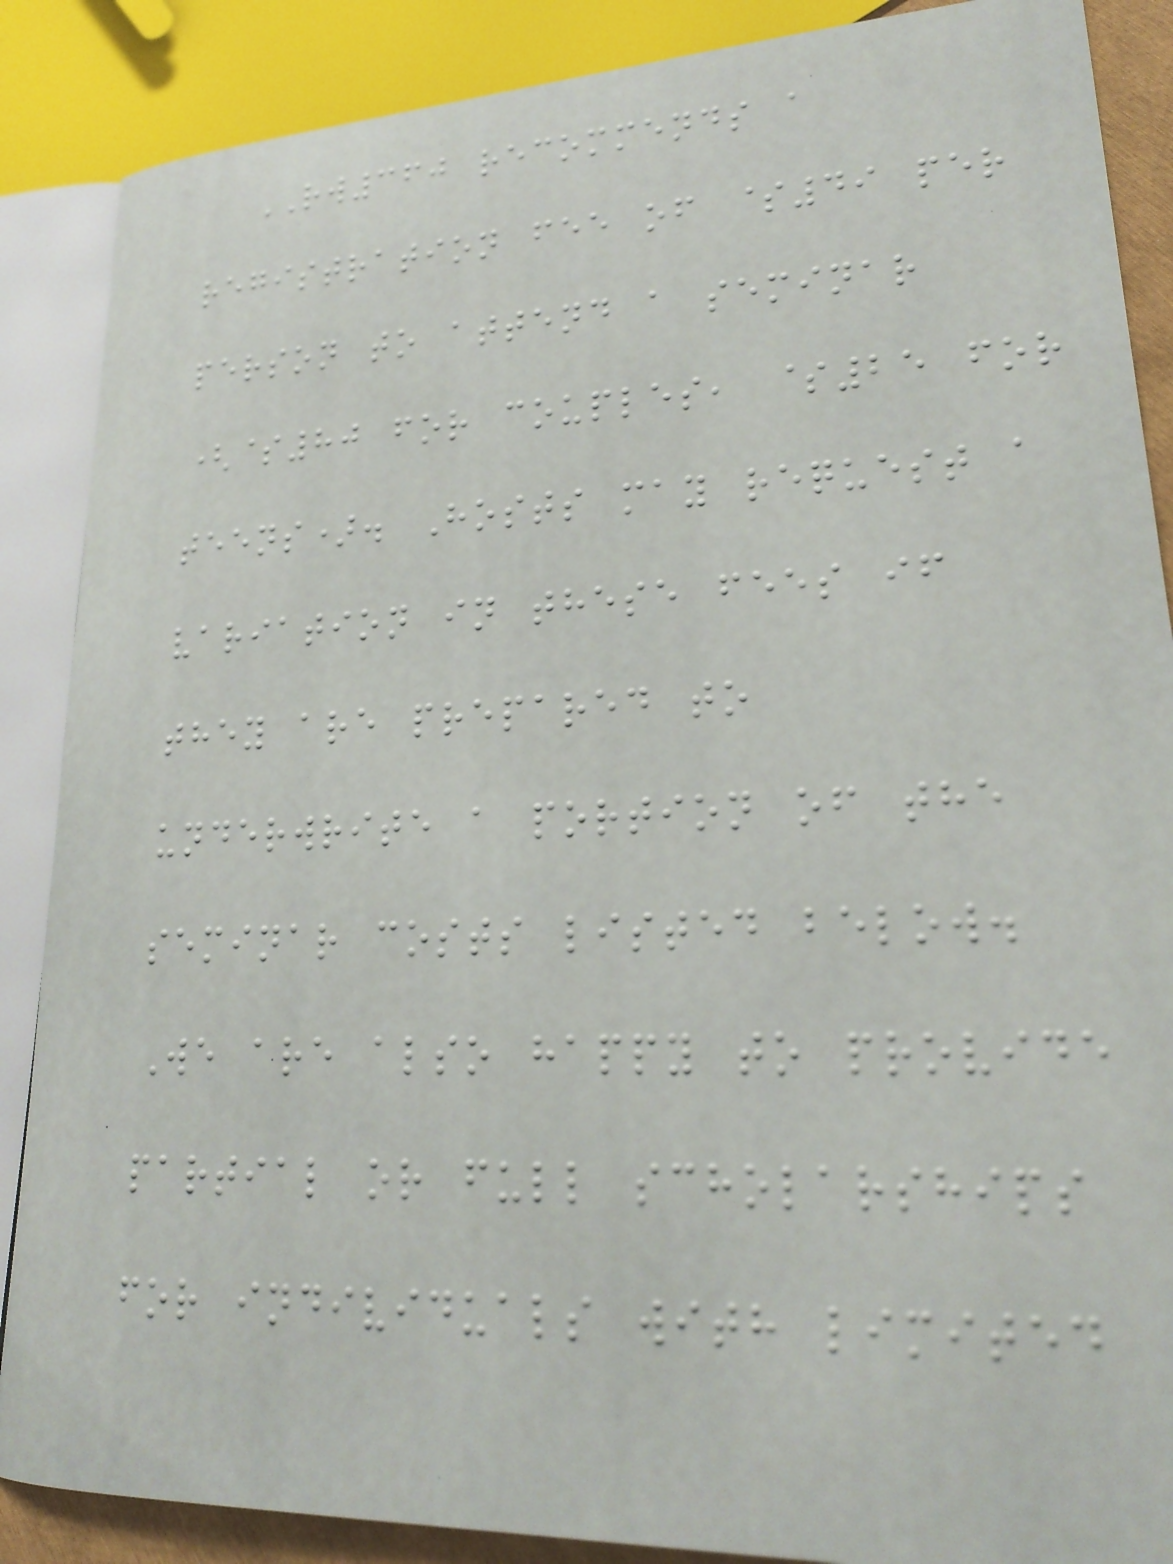RW360 recommends a
registration fee of $49 per
person to attend a seminar
($80 for couples, $25 for
teens). Hosts may request a
variation in these fees if
they are prepared to
underwrite a portion of the
seminar costs listed below.
We are also happy to provide
partial or full scholarships
for individuals with limited
